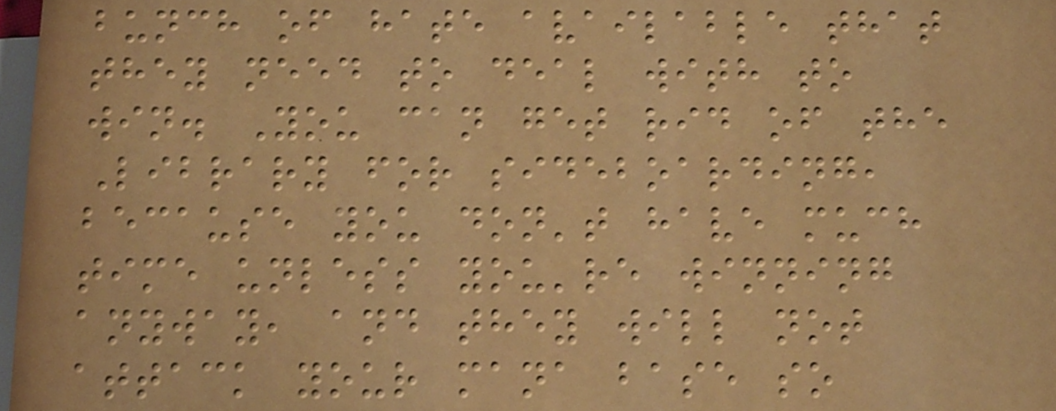bunch of hate available that
they need to deal with to
win. You can get rid of the
Library for sideboarding,
because you don't have much
time unless you're winning
anyway, and they will not
attack your mana base so
